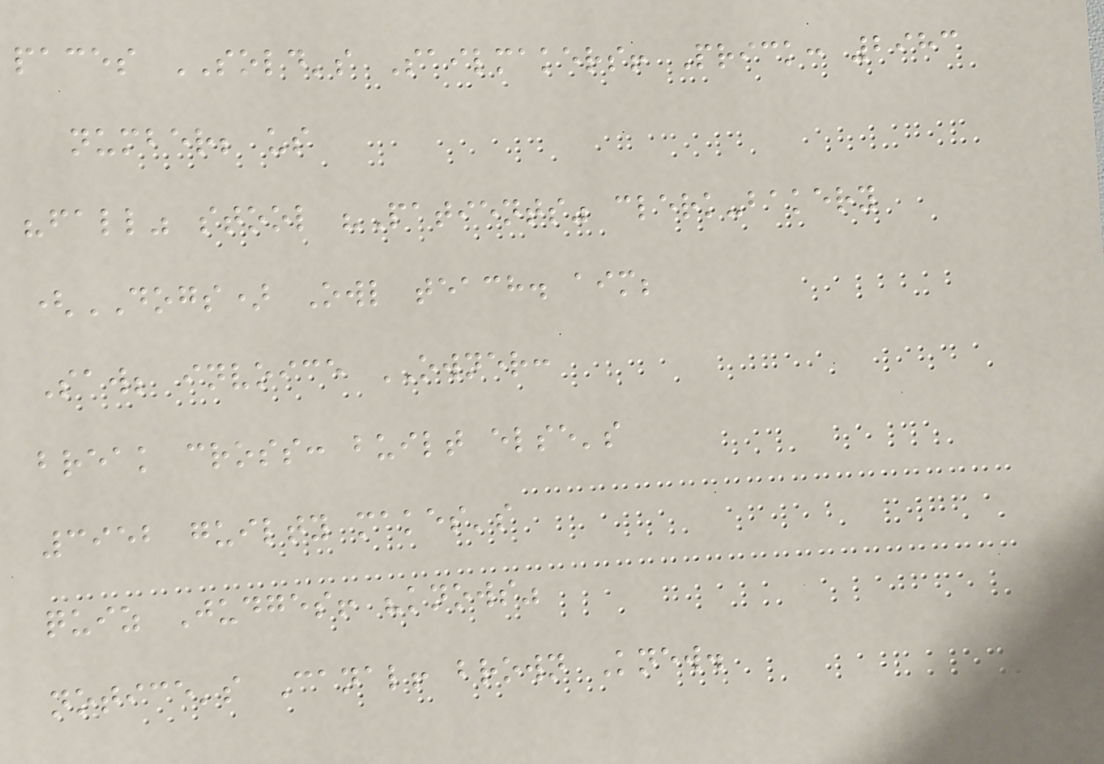paces SOLD's Sailmakers! Prick: 2983
number; us
"fall" stool "Patients" clerk-bakery
(DOGS) Owl teach. aim;
Saw; invoice OWNER:
break cross: built else's
3952 guilty makes's
quiz Judges! "knows"
notice's Canal! brown Knew.
